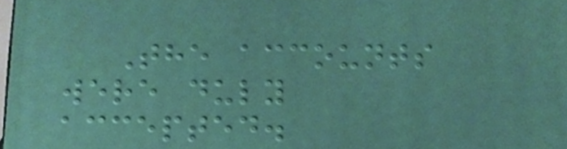The accounts
were duly
accepted.
